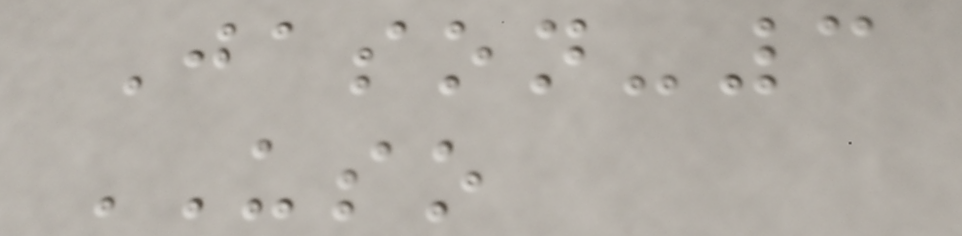Jason-3
USO
